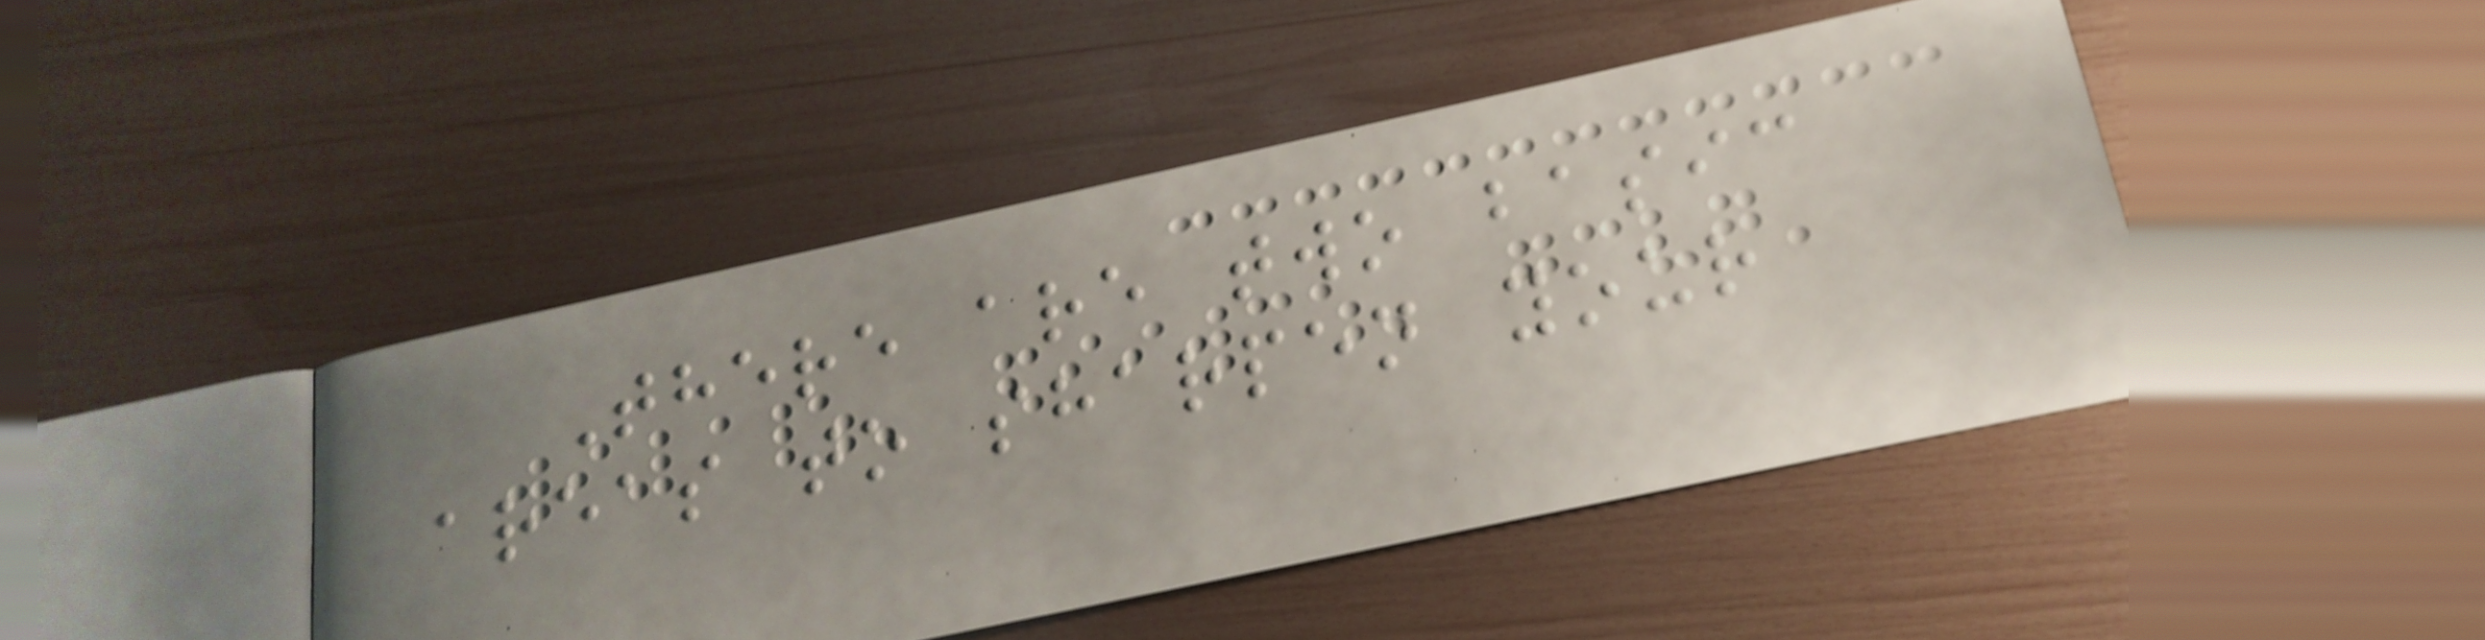There are two basic
areas to sharpen your
